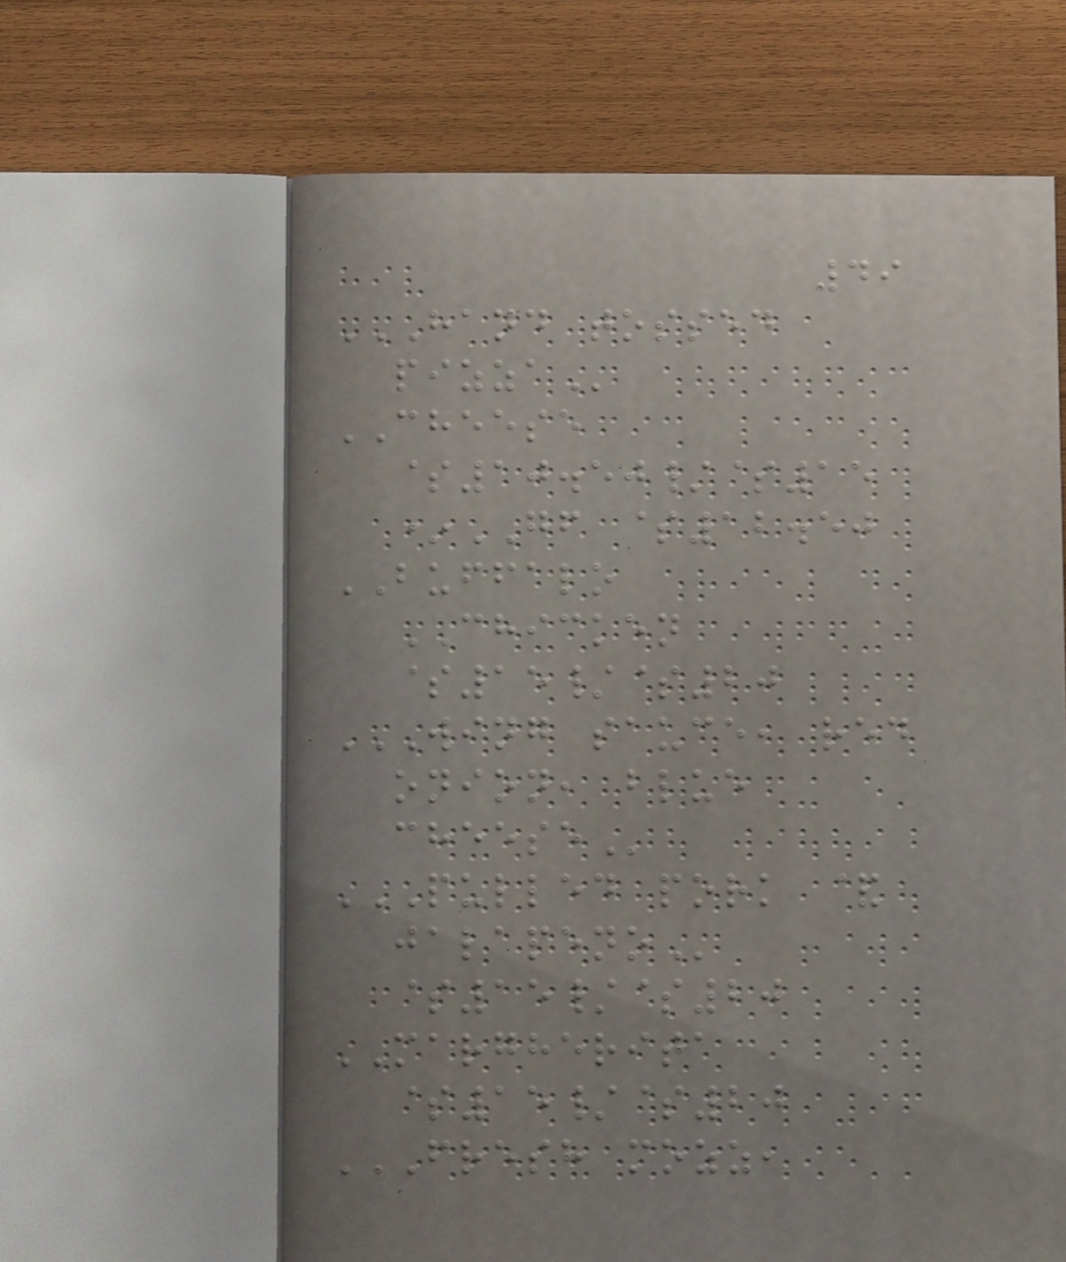49
HAND TOSSED
PIZZA
CHEESE
$10.50/$15
*GF $12.50
BUFFALO
CHICKEN
$15/$20
WING SAUCE, RED
ONION, BLUE
CHEESE
PULLED PORK &
JALAPENO
$15/$20
MARGHERITA
$15/$20
FRESH MOZZ,
